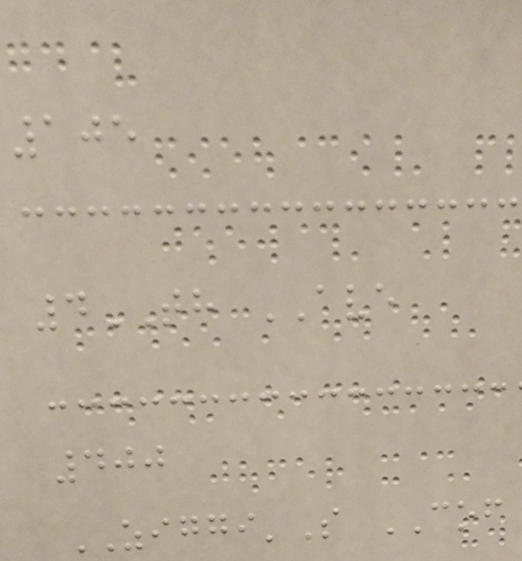105
4TH AVE
400
ZIGGI'S COF
